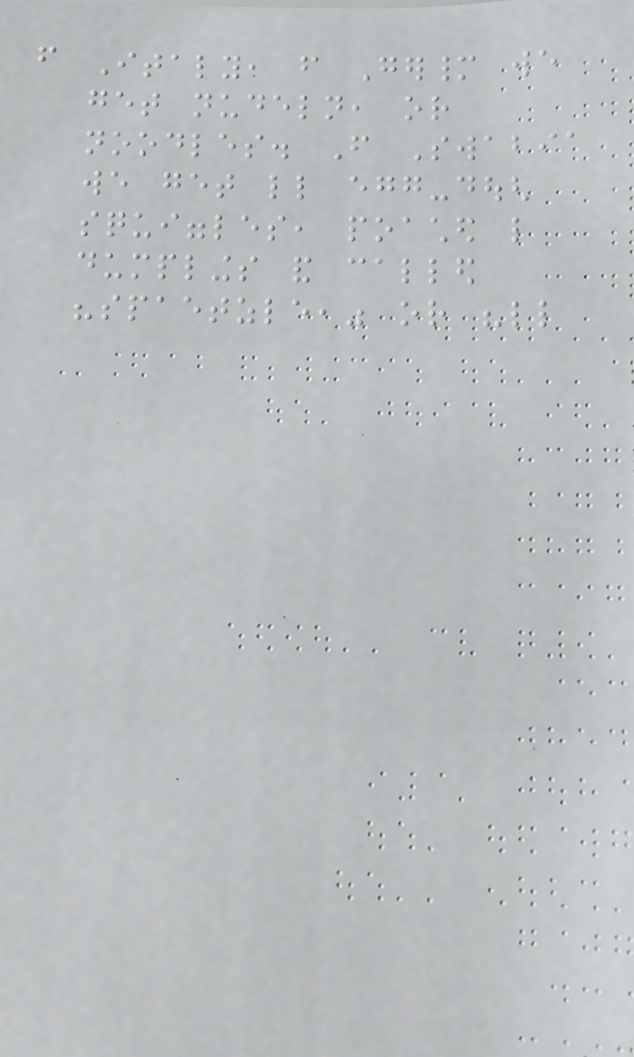from Italy, from Germany we
get nudeln, or
noodles. From Swabia
we get little egg-dough
squiggles, poached like
dumplings and called
"spaetzle," or "little
